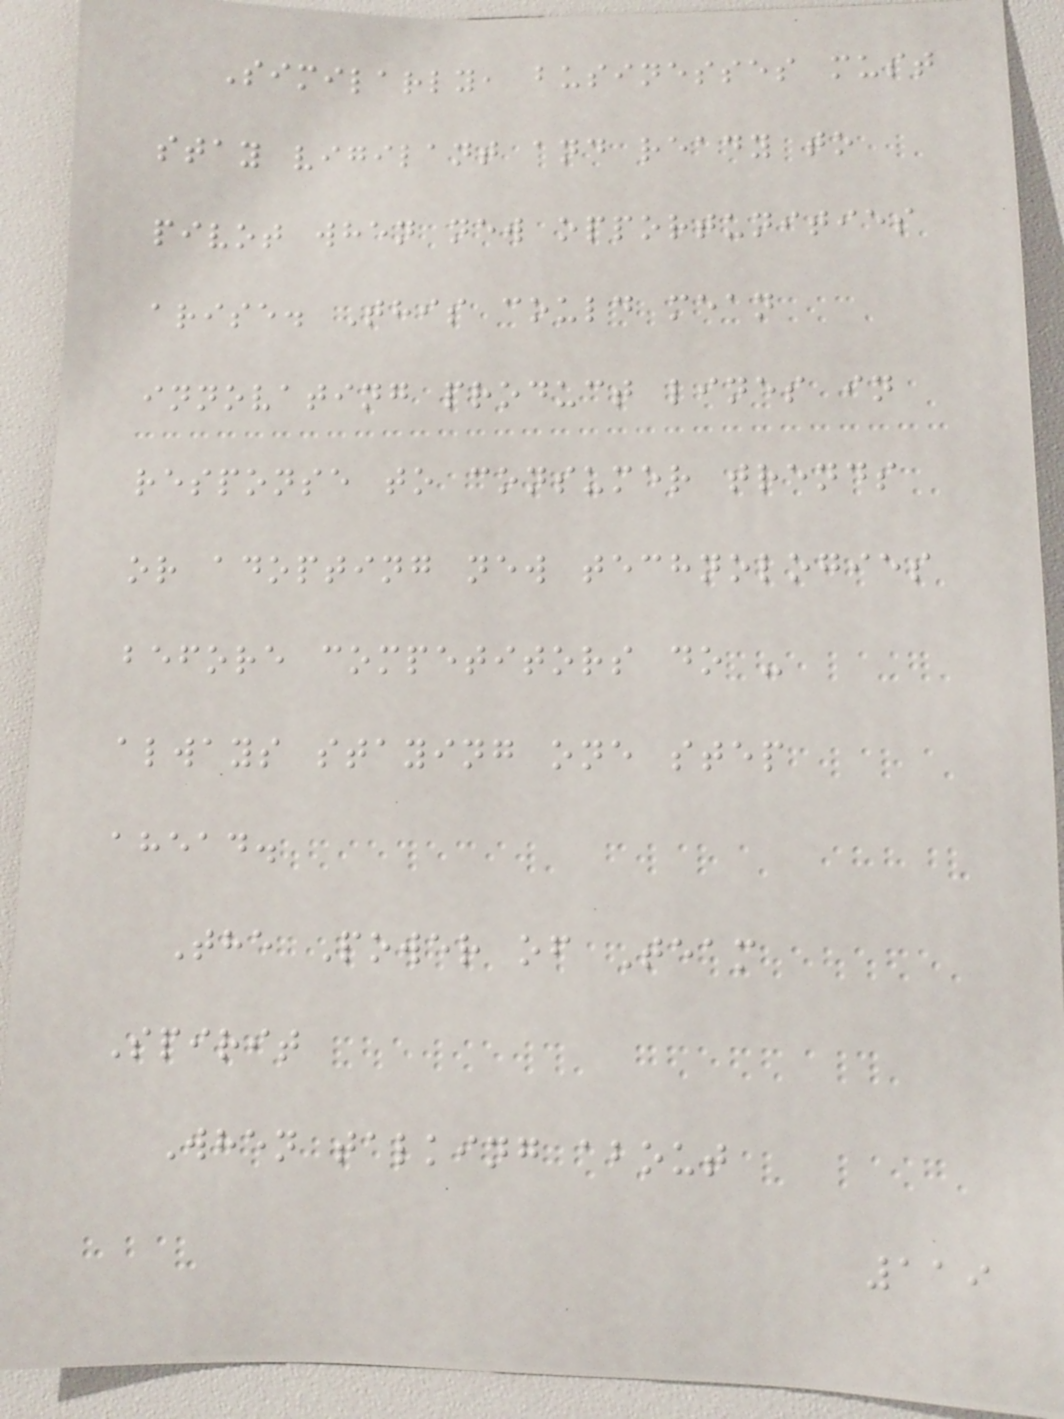Similarly, businesses must
stay vigilant and ready to
pivot when new opportunities
arise. This could mean
innovating product lines in
response to consumer trends
or adopting new technologies
before competitors do -
always staying one step
ahead.
The Power of Team
Spirit
When talking about
119
